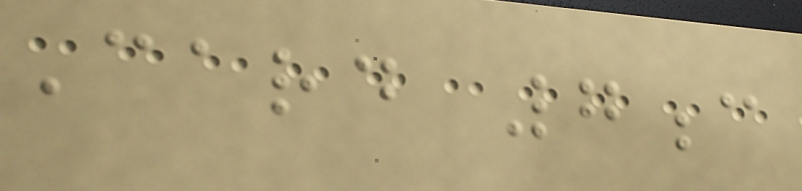Card 7c
